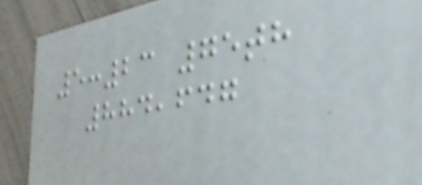5:23 75th
884,647
